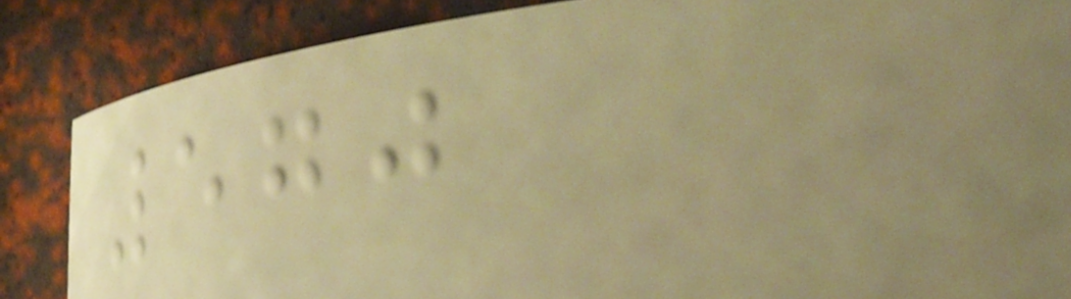570
